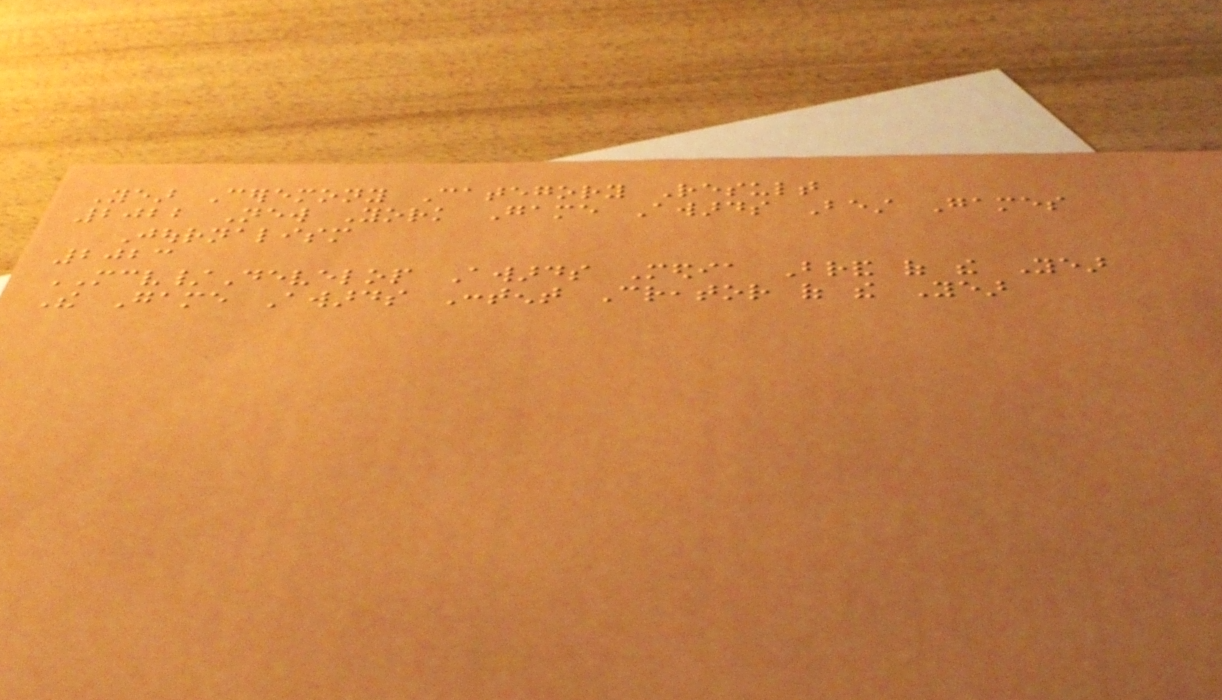Year Ceremony Category Result
2022 New York Game Awards Best Games
Journalism
2023
MCV/Develop Awards Media Brand of the Year
The Game Awards Content Creator of the Year
